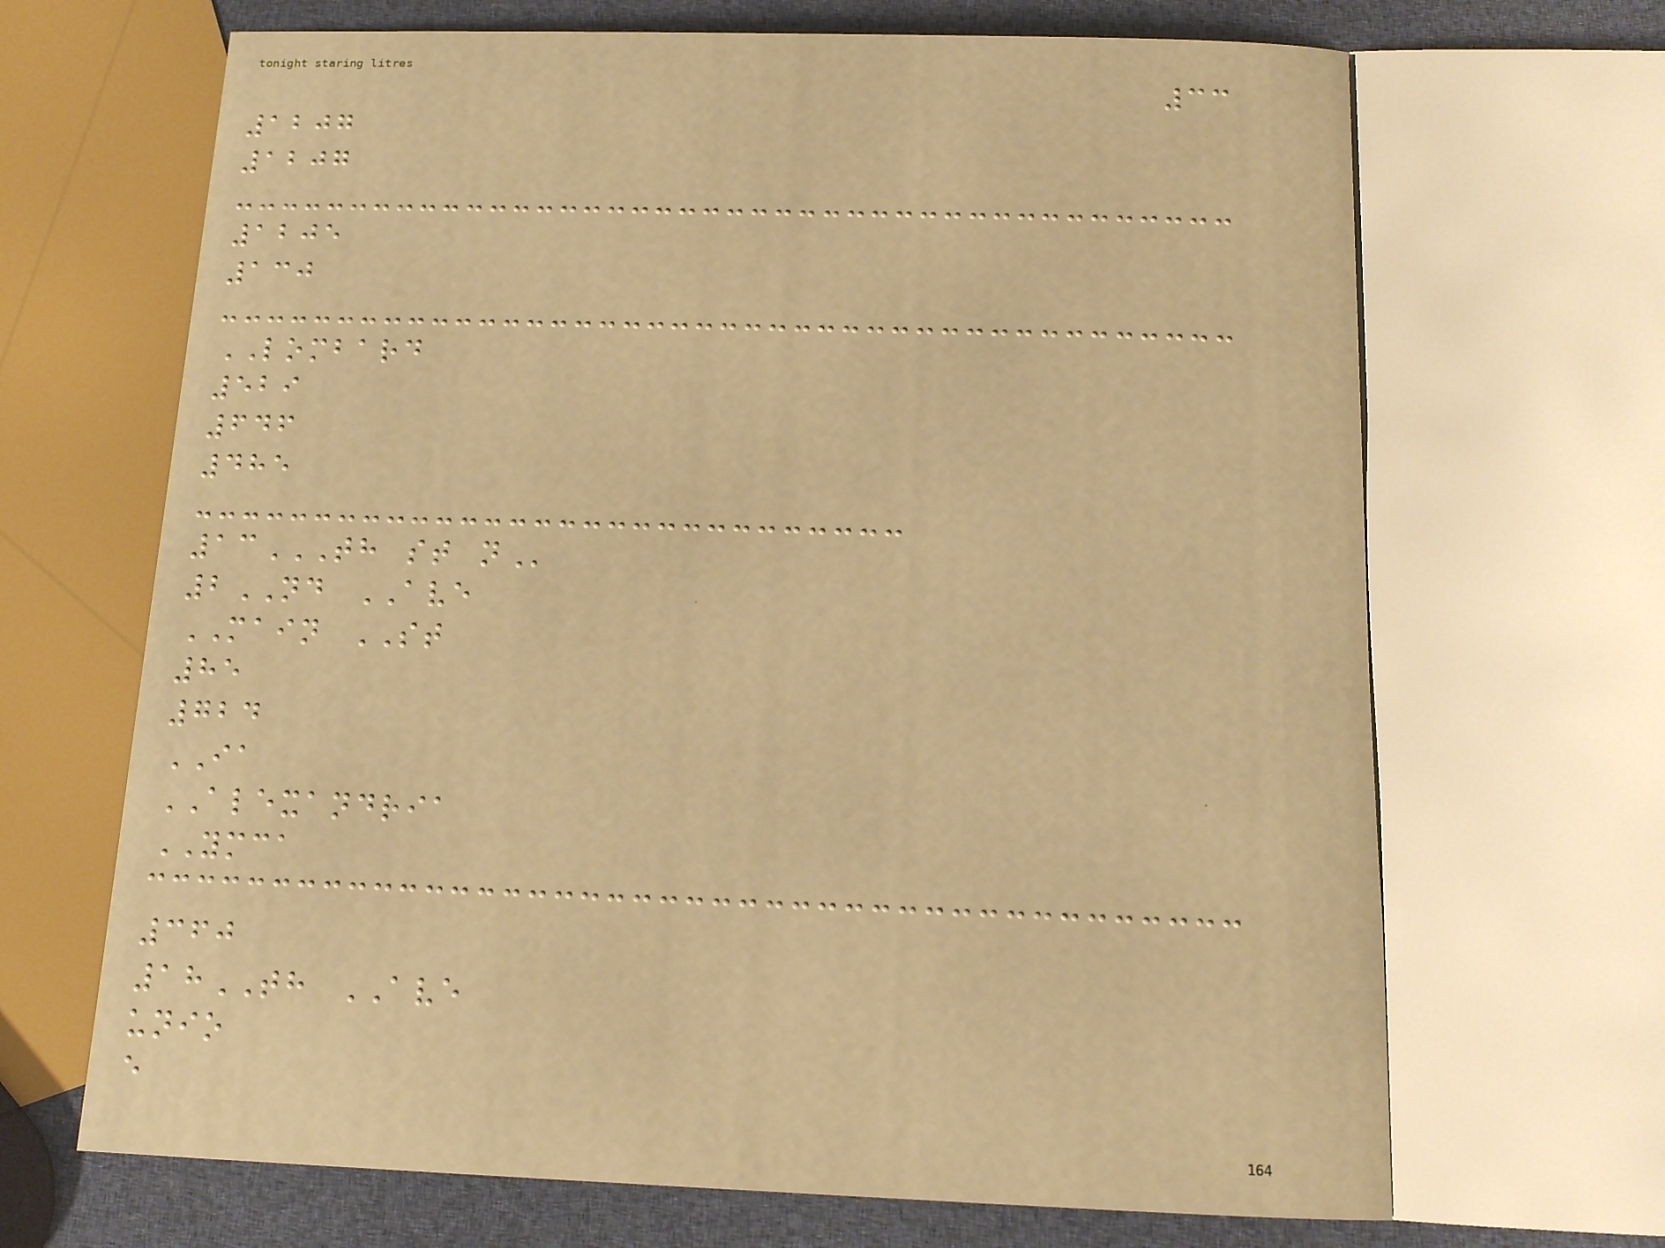33
1207
1207
1205
130
LOMBARD
529
646
485
13TH ST N
2ND AVE
MAIN ST
85
724
IA
ALEXANDRIA
YMCA
360
18TH AVE
unio
e
